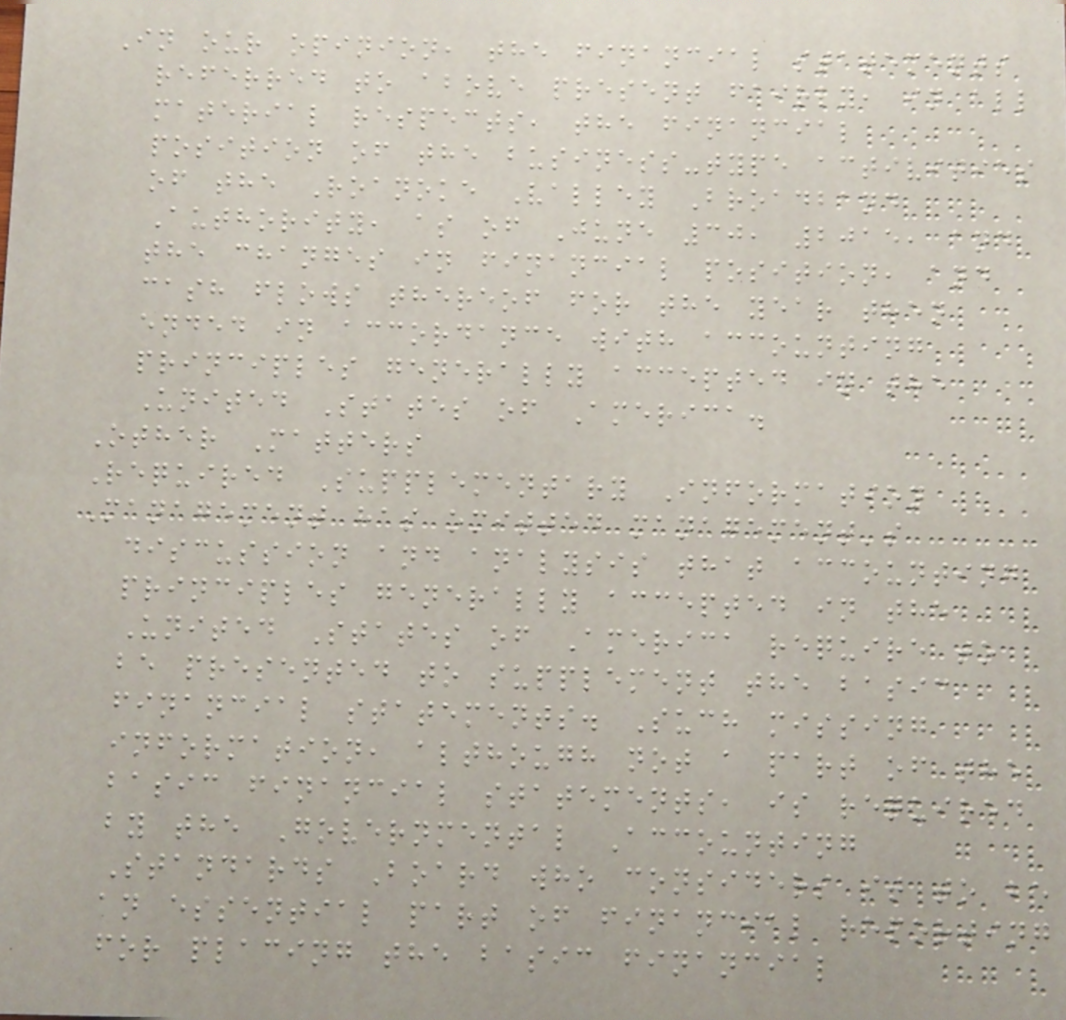In our opinion, the financial statements
referred to above present fairly, in all
material respects, the financial
position of the business-type activities
of the Roanoke Valley Broadband
Authority, as of June 30, 2015, and
the changes in financial position, and
cash flows thereof for the year then
ended in accordance with accounting
principles generally accepted in the
United States of America.
Other Matters
Required Supplementary Information
Management has omitted management's
discussion and analysis that accounting
principles generally accepted in the
United States of America require to
be presented to supplement the basic
financial statements. Such missing
information, although not a part of the
basic financial statements, is required
by the Governmental Accounting
Standards Board who considers it to be
an essential part of financial reporting
for placing the basic financial
